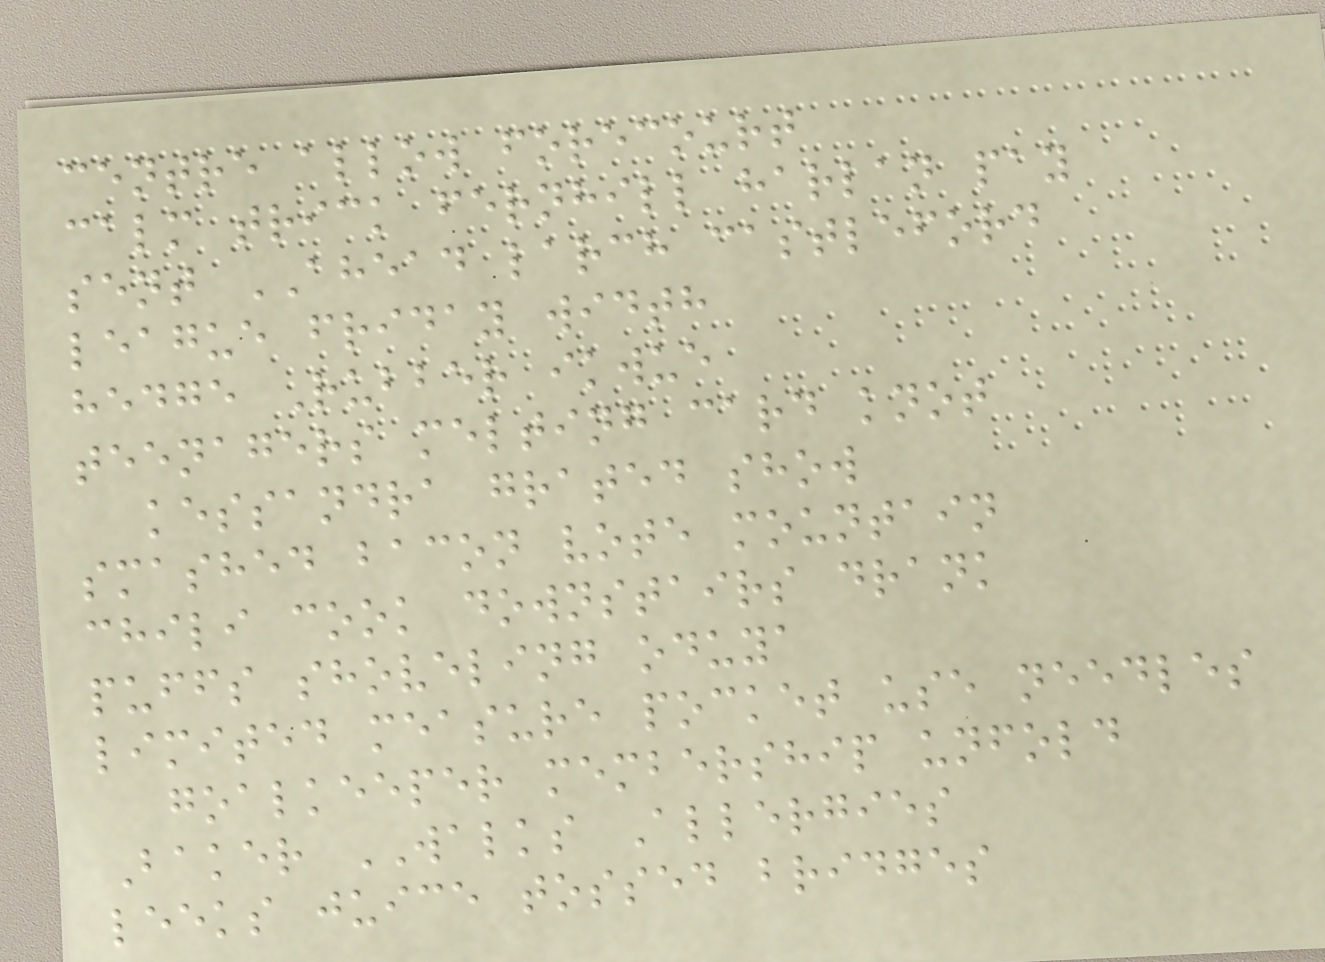centre allow forecourt
calm trick fernhill harlan pay
sent AHEAD larch castleford
league friday width
hedge Rubber ikwue
teenagers melting card knot
kessandra grated show
smashed bacon vote mountain
chili cook downstairs drank
puffs shoveling oduya
limited measure pocket use needles
goalkeeper membership unfold
Baker WALKS Allergies
leeks juice tossed bridges
